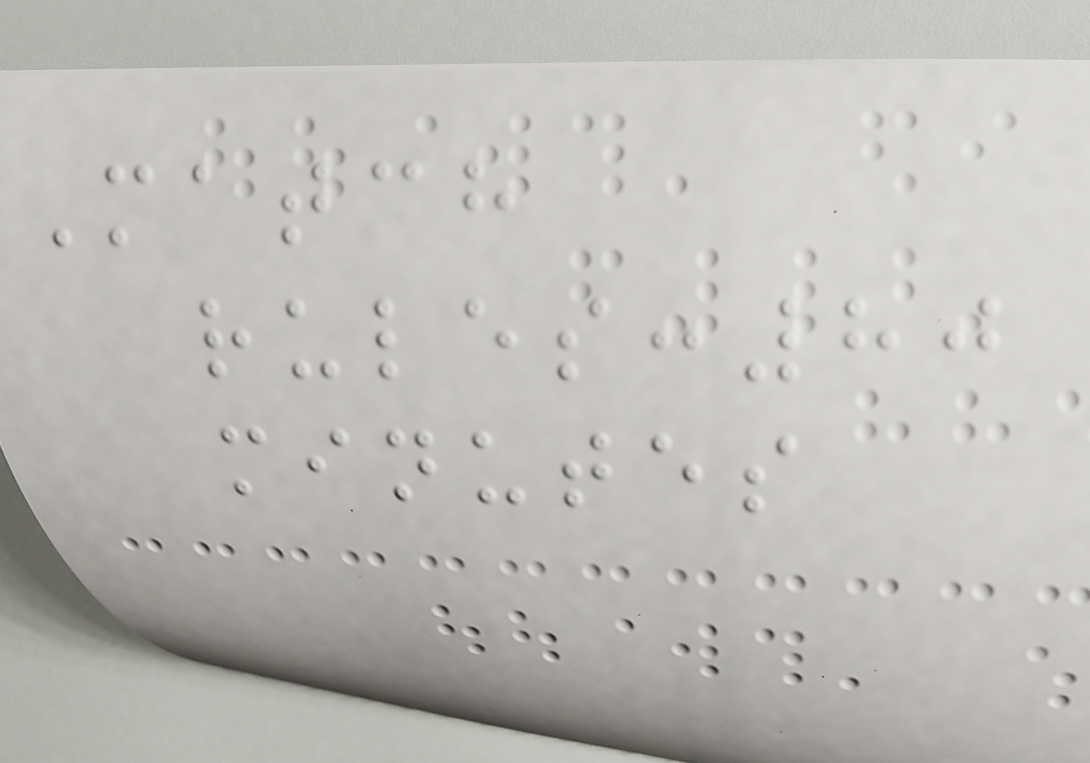Match
rules:80
minutes
